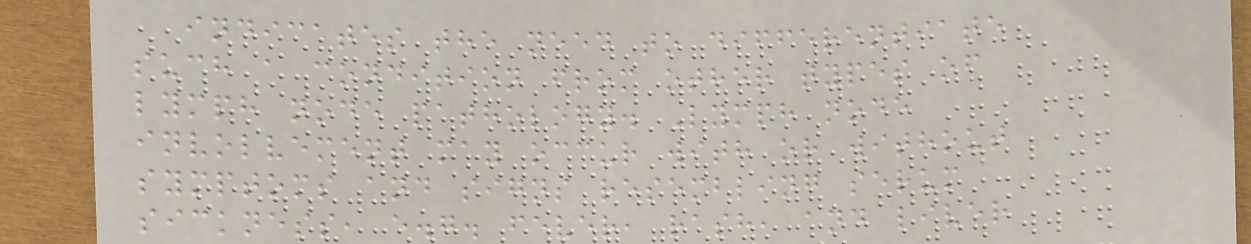indicates the need to differentiate
such a condition from other types of
lymph node pathology. Lymph node
involvement may occur with or without
symptoms and signs resembling serum
sickness, e.g. fever, rash, and liver
